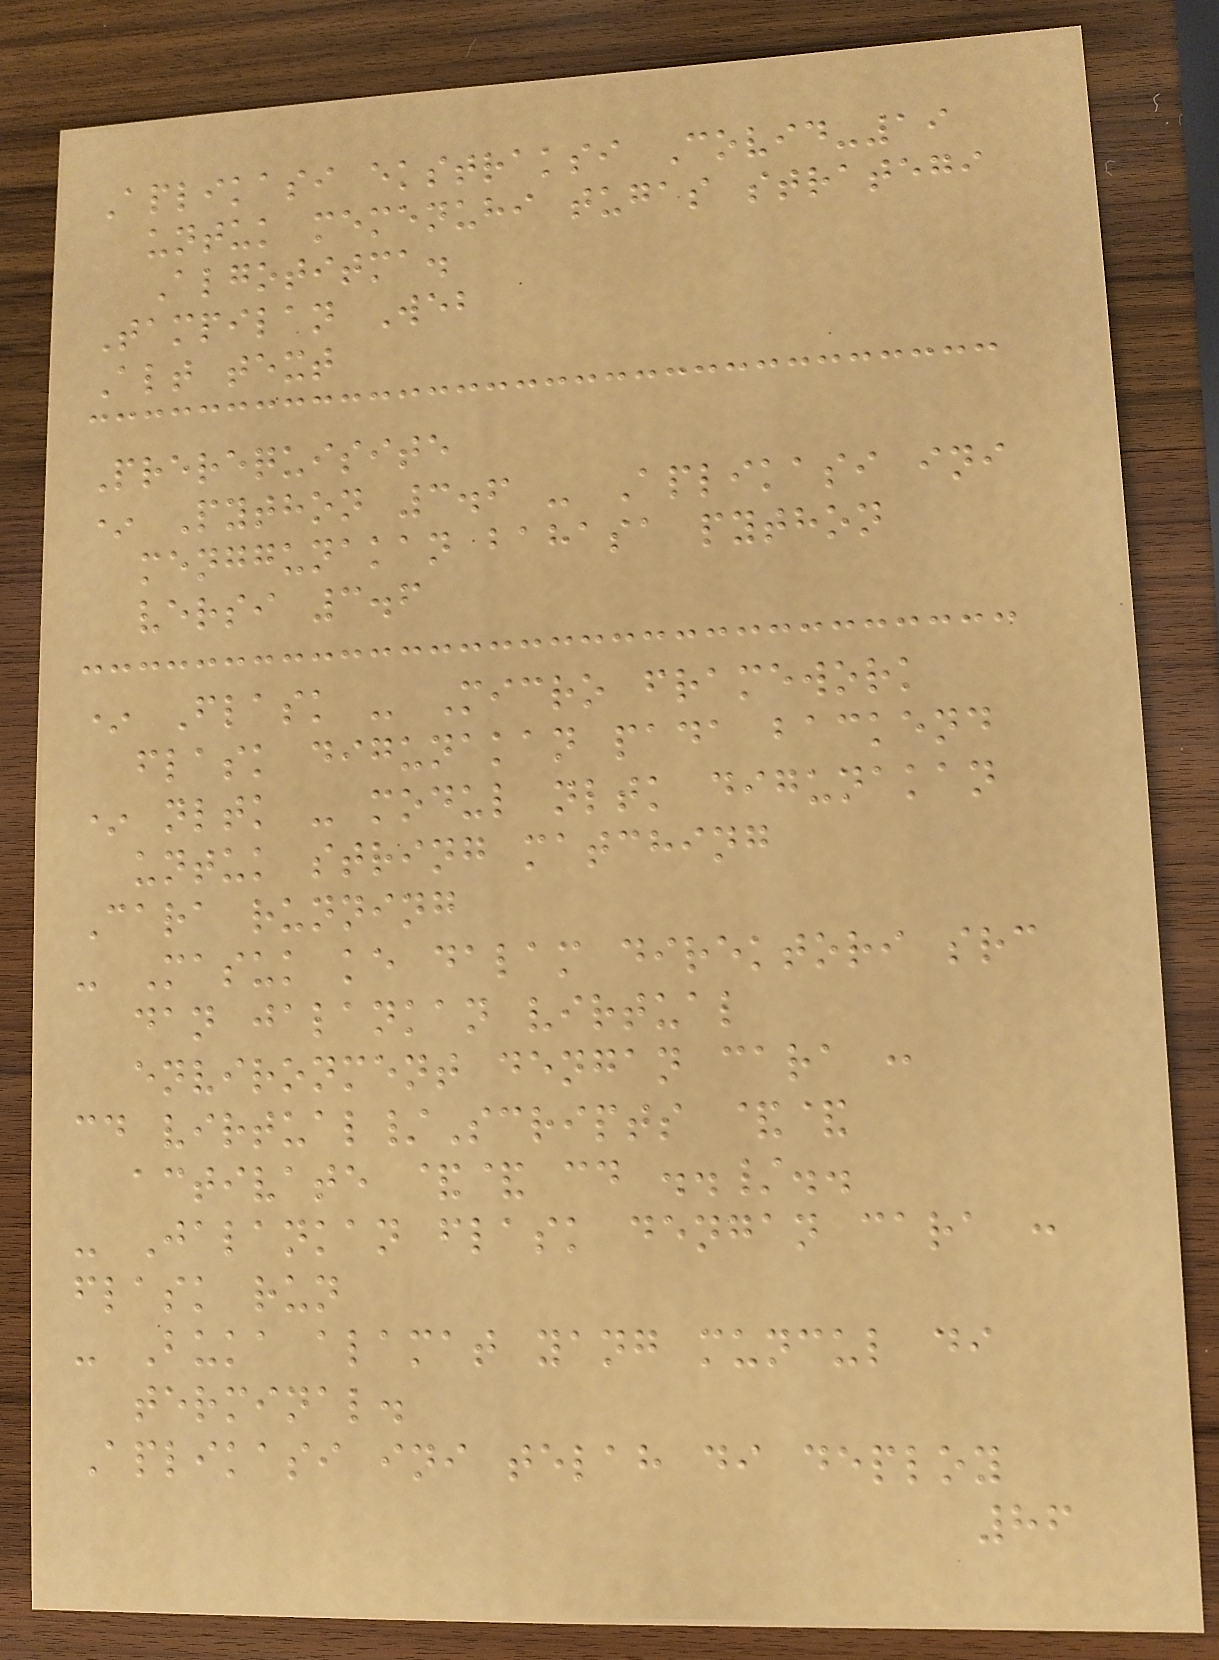Aplikasi ekstraksi Covid-19
untuk memenuhi tugas strategi
Algotitma.
Tampilan Web
Alt text
Prerequisite
* Python 3.6 - Aplikasi ini
menggunakan bahasa python
versi 3.6
* Flask - Micro framework
flask digunakan pada backend
* nltk - modul nltk digunakan
untuk string matching
Cara running
- Masuk ke dalam direktori src
dan jalankan virtual
environment dengan cara :
cd virtual/Scripts &&
activate && cd ../..
- Jalankan flask dengan cara :
flask run
- Buka alamat yang muncul di
terminal.
Aplikasi ini telah di deploy
86
